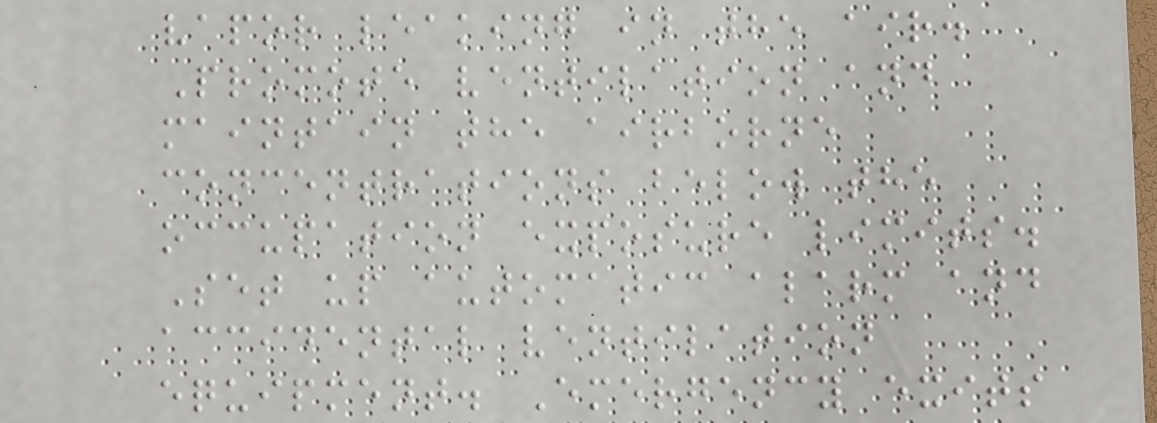vapor leaking in the air.
Promote ventilation and
maintain the airborne
concentrations below the
occupation exposure limits.
Set up automatic alarm and
accidental ventilation
equipment. Emergency exits
